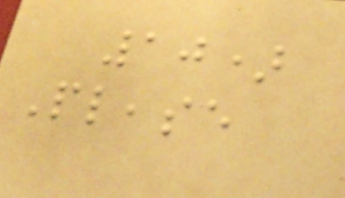10)
Please
